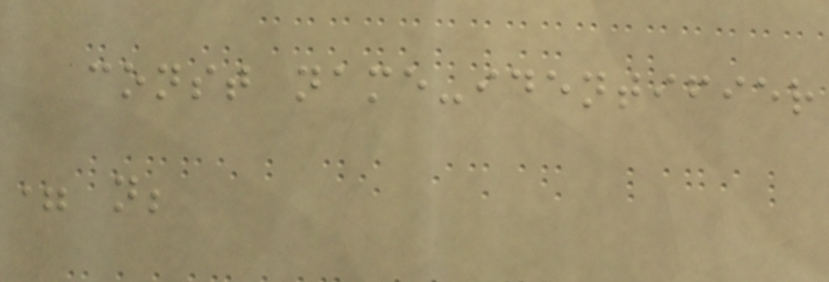const name-identifier
= n;
